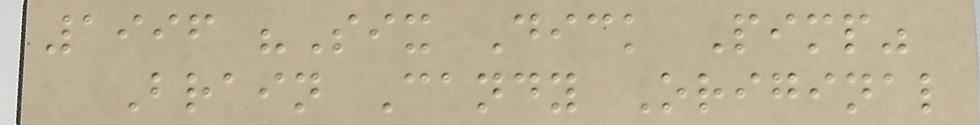1996 "Six Dick Pimp"
Brain Candy Original
